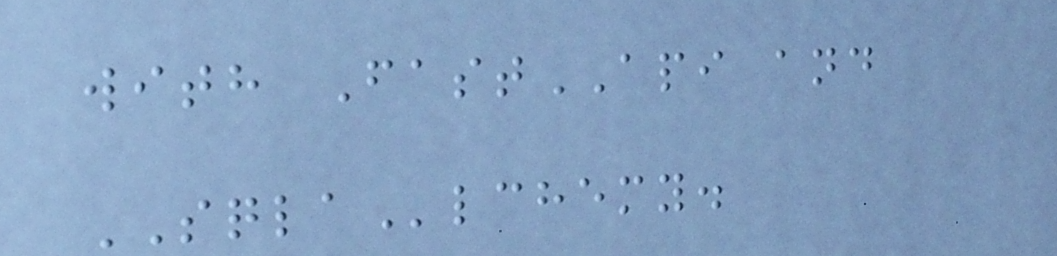with FastAPI and
SQLAlchemy.
